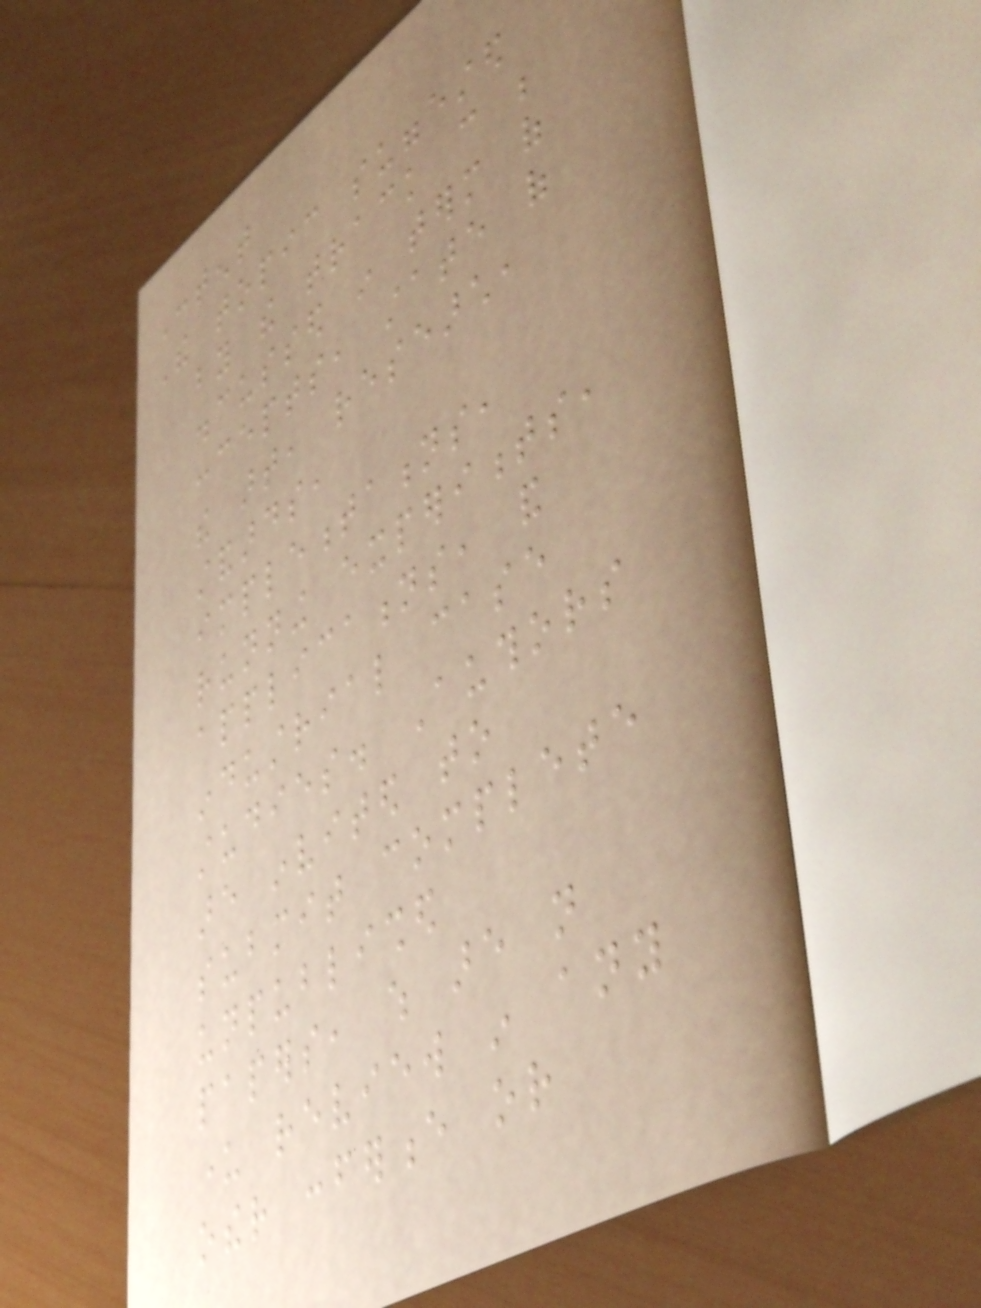Content
The topic suggested
by the track can be
discussed in term of
concepts, state of
the art, research,
standards,
implementations,
running experiments,
applications, and
industrial case
studies. Authors
are invited to
submit complete
unpublished
papers, which are not
under review in any
other conference or
